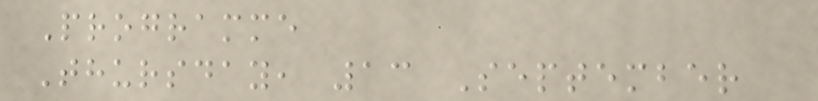Programme
Thursday, 13 September
